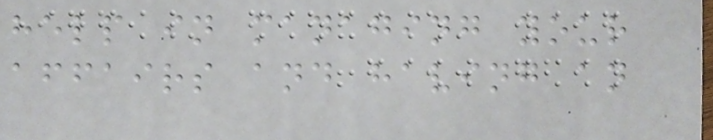help in managing your
affairs and having an
